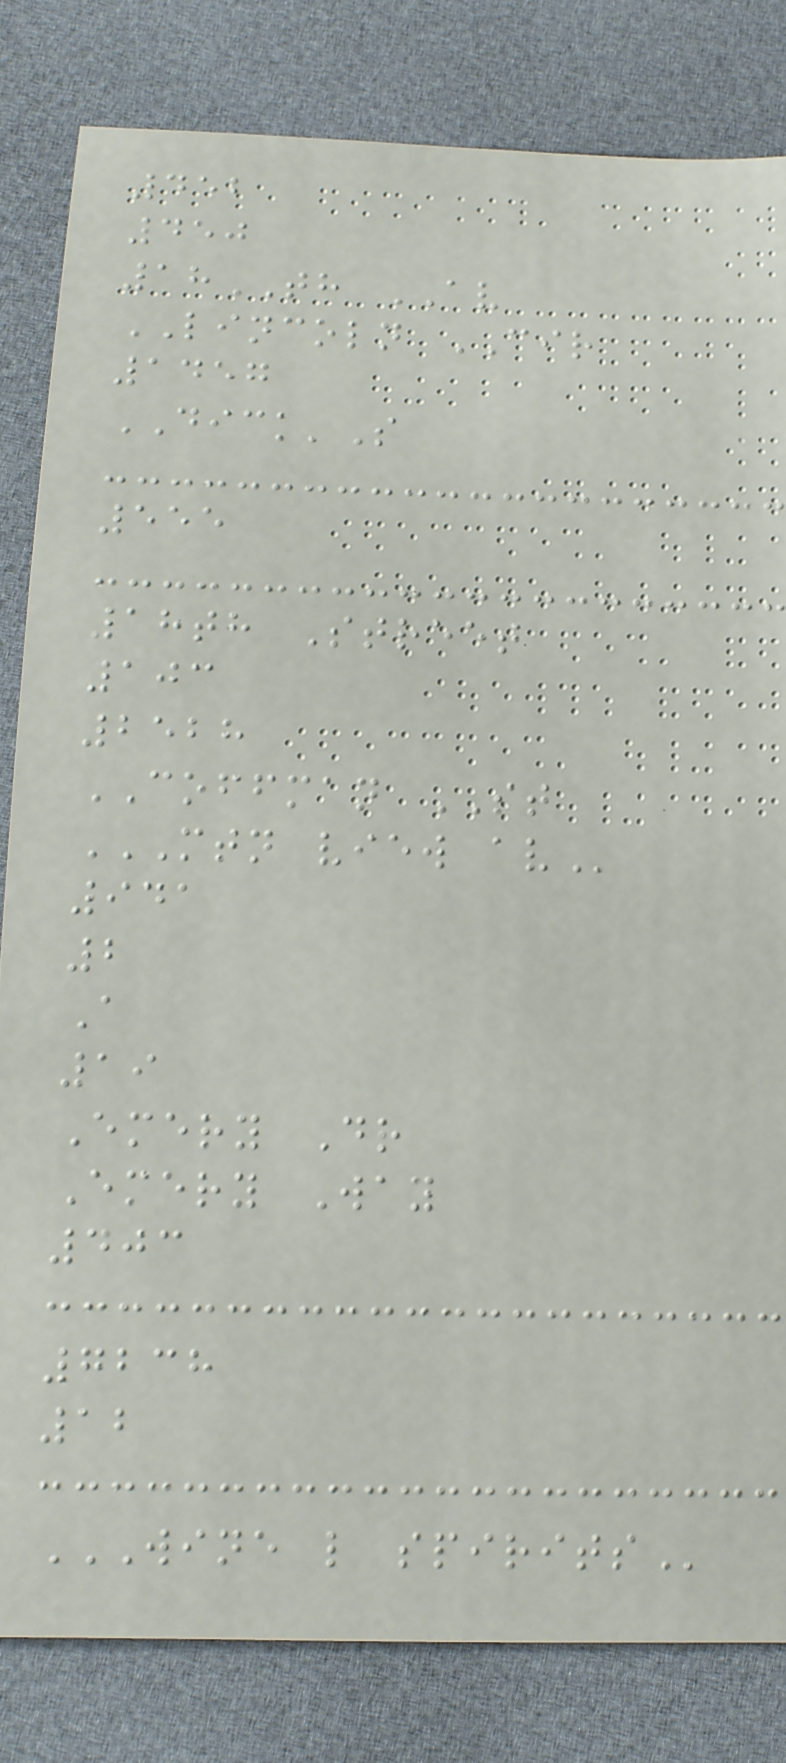452
450
18TH AV
LINCOLN CIR
1457
DICK'S
555
18th Street
103
2528
COFFMAN ST
MTN VIEW AV
941
2
A
19
Emery Dr
Emery Way
403
7238
12
WINE L SPIRITS
